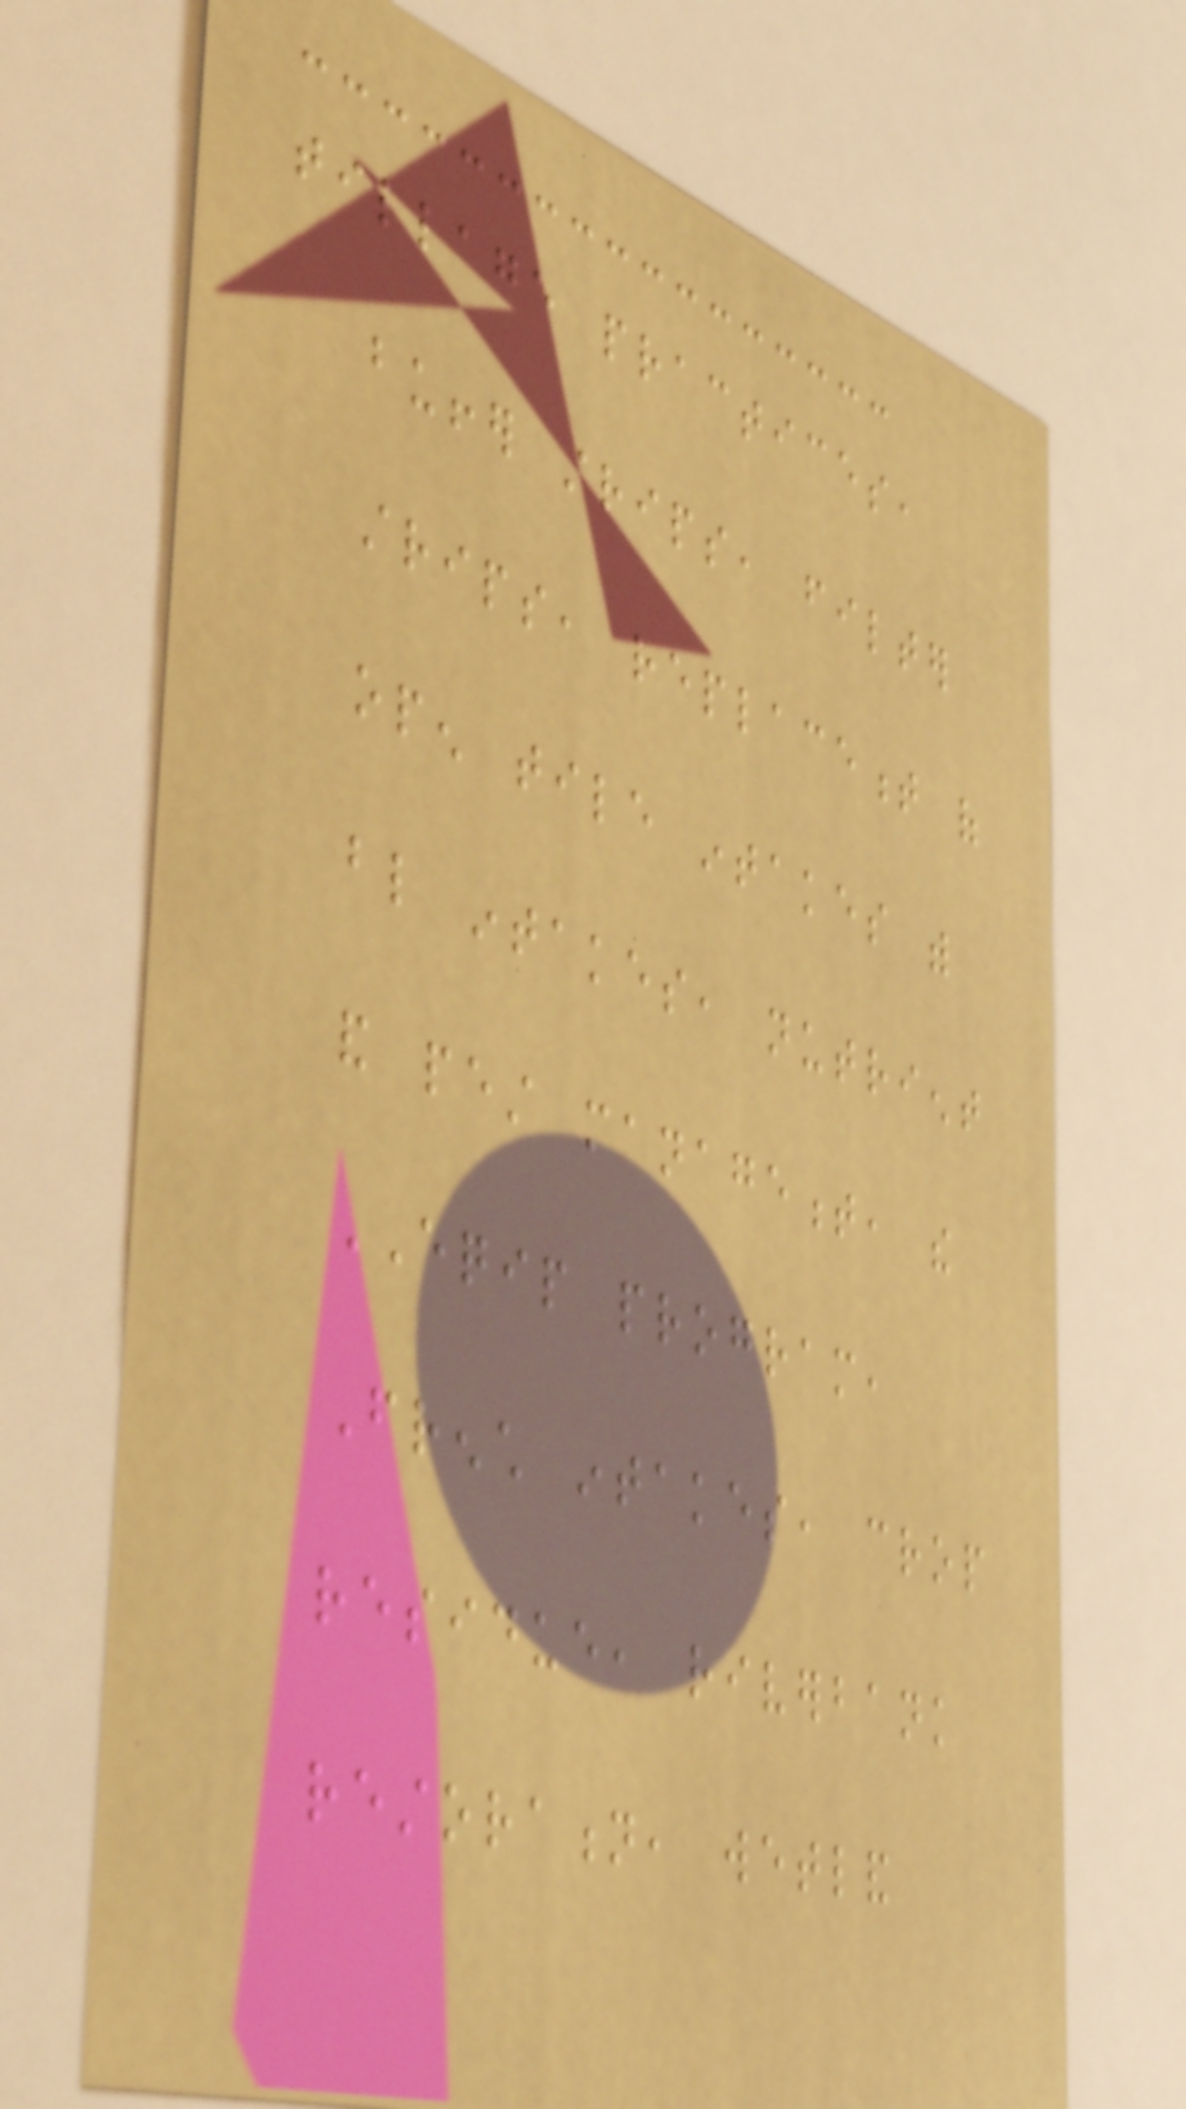tillage practices,
buffer strips, filter
strips, replacement of
open tile intakes with
blind intakes, nutrient
and pest management, the
EQIP program,
French intakes, crop
residue, riverbank
restoration, wetland
